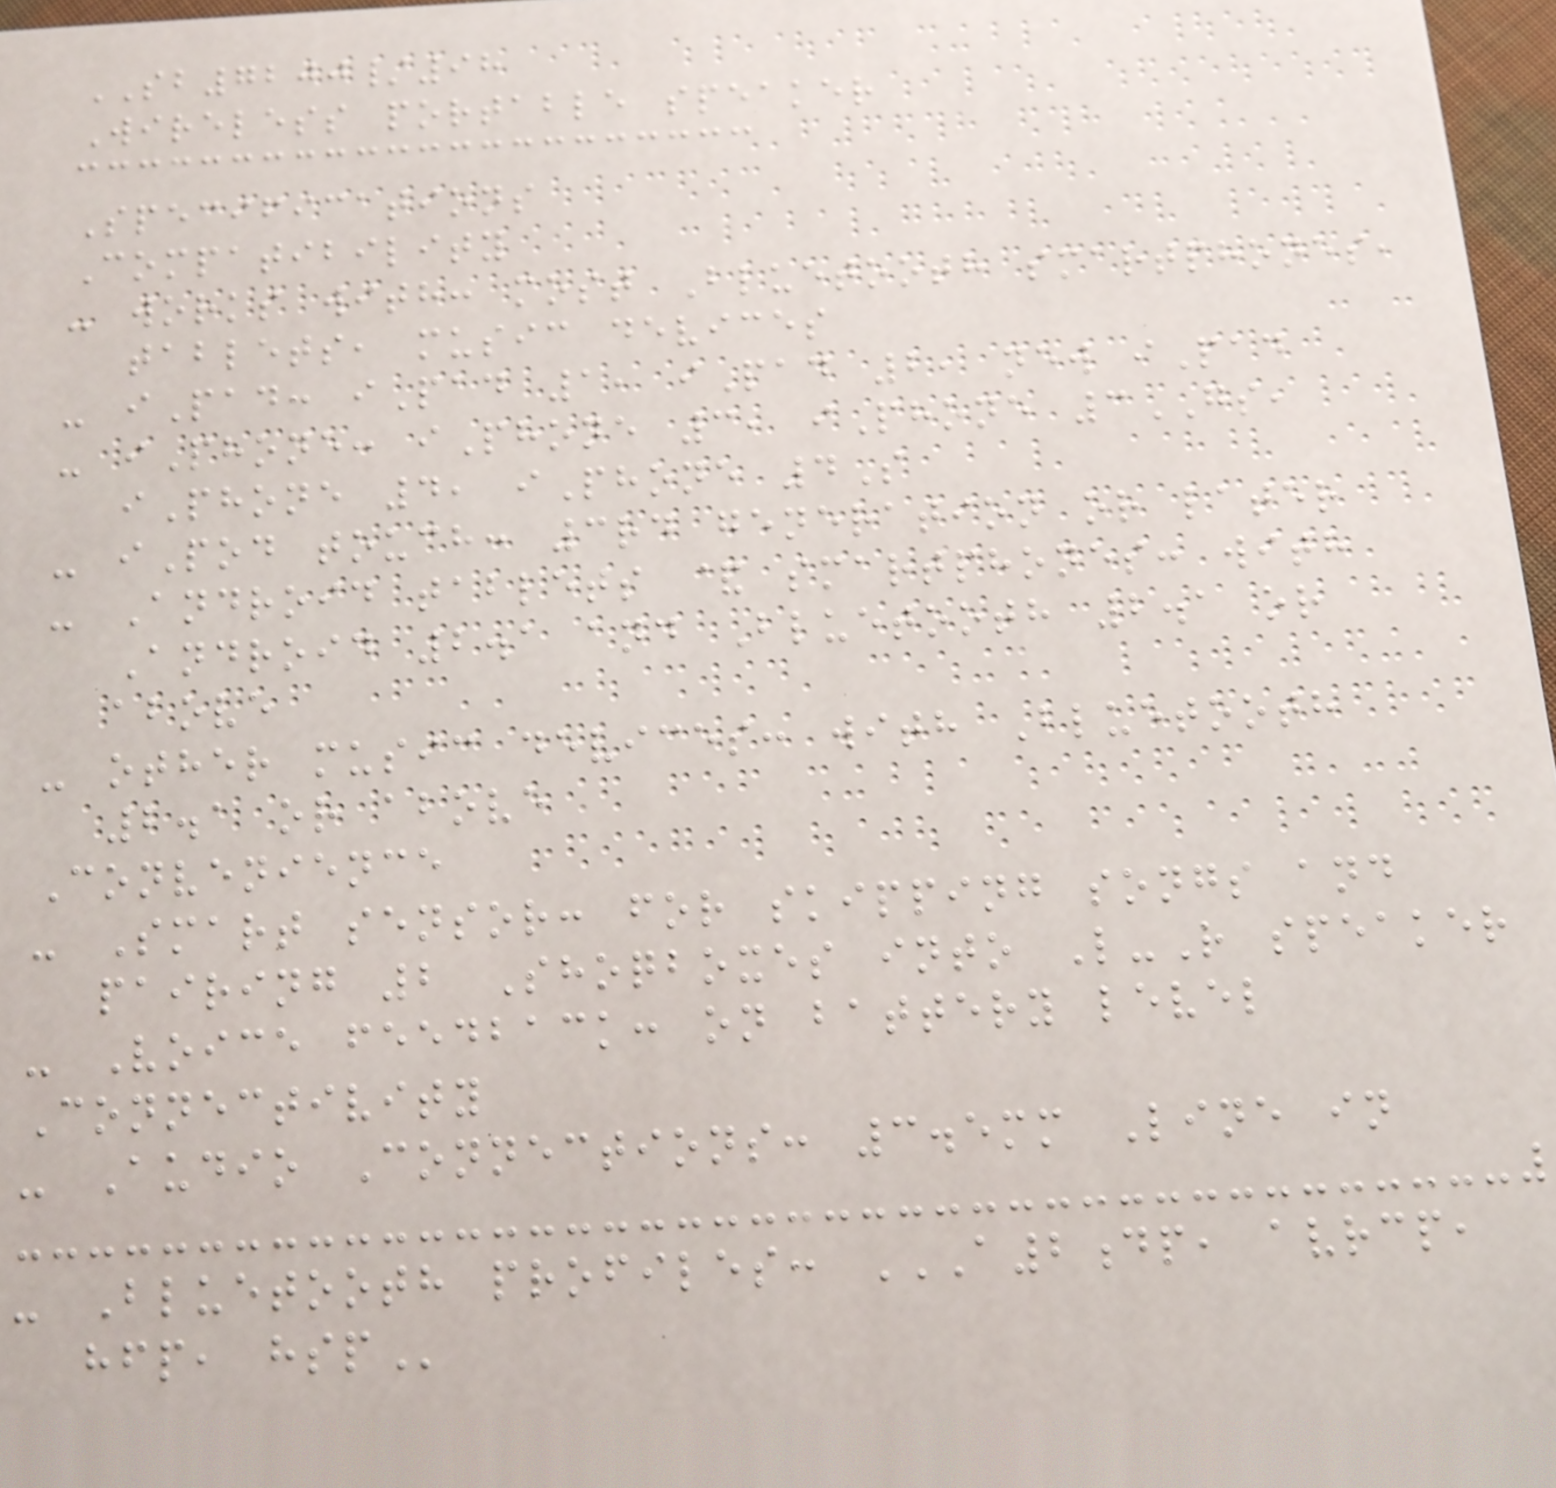SB7200/98
Wireless portable speaker
Specifications
Compatibility
- works with: most Bluetooth smartphones,
tablets, music devices
- iPad: iPad 1, iPad 2, new iPad
- iPhone: iPhone 3, iPhone 3GS,
iPhone 4, iPhone 4S
- iPod touch: 3rd generation or later
- Android tablets & smartphones: with
Android 2.1 and Bluetooth 2.1 or
above
- other music devices: with Bluetooth
2.1 or above
Convenience
- Smart sensor: for skipping songs and
pairing 2 Shoqboxes into L-R speaker
- Voice feedback: on battery level
Connectivity
- Audio Connections: 3.5mm Line in
- Bluetooth profiles: A2DP, AVRCP,
HFP, HSP
